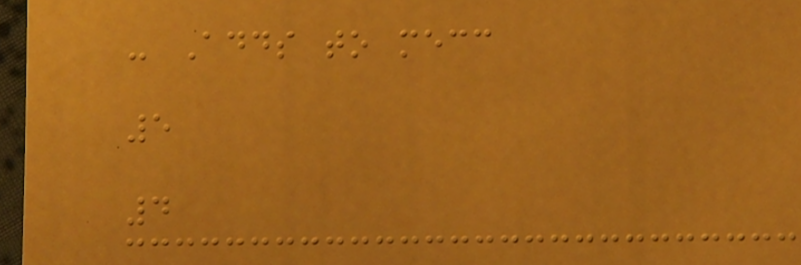- Adds to mecc
5
4
